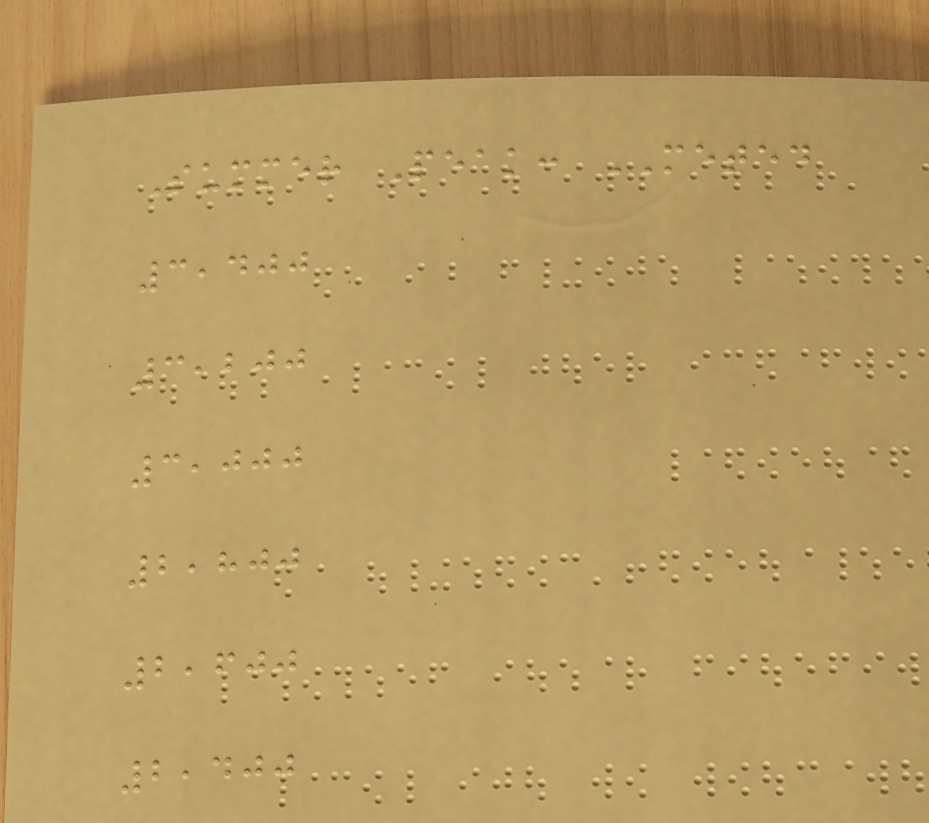Summer Peak: METED
3,400
3,200
3,000
2,800
2,600
2,400
